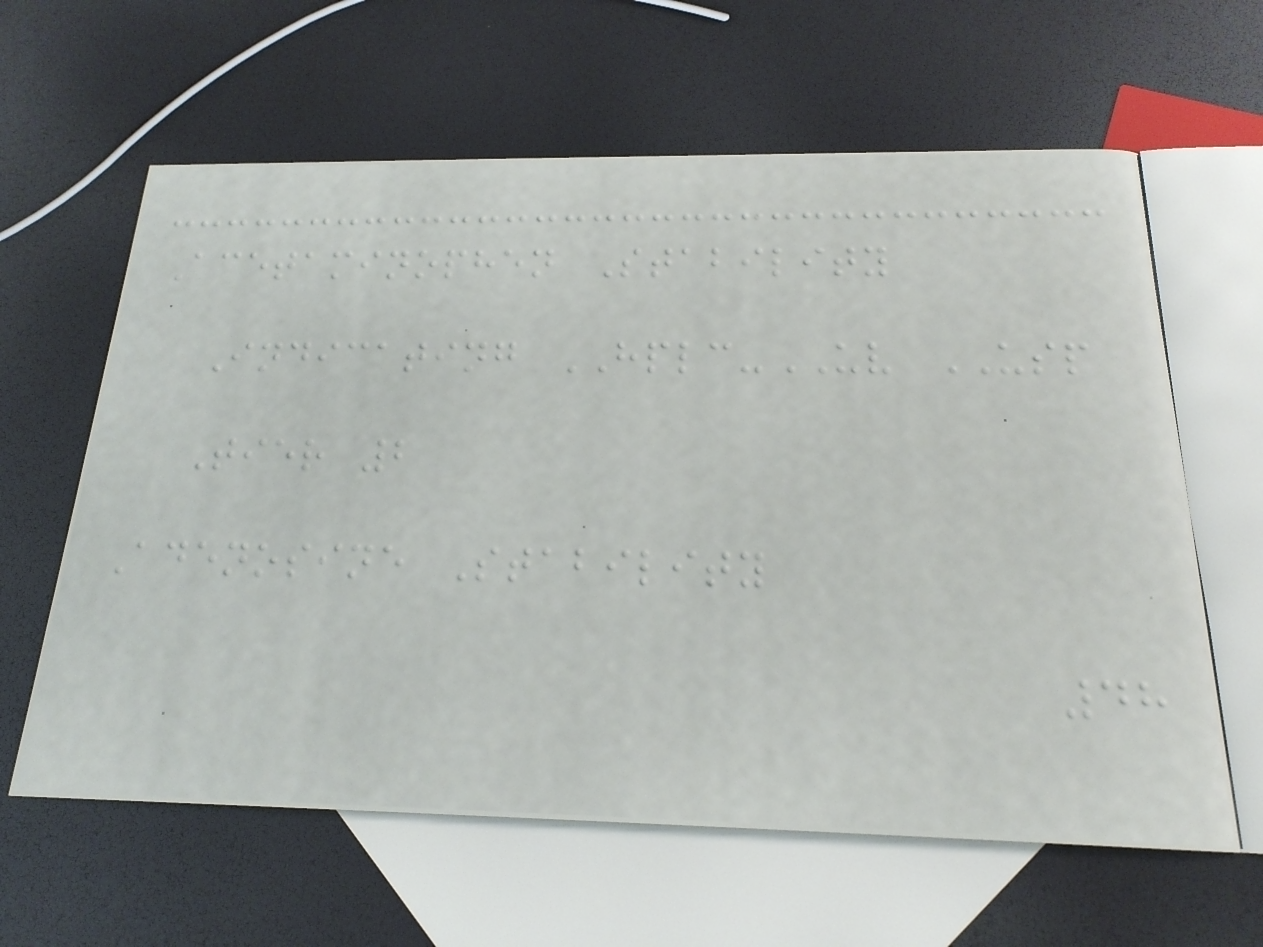Acetaminophen Stability
Indicating HPLC-UV USP
Tier 2
Adenosine Stability
48
